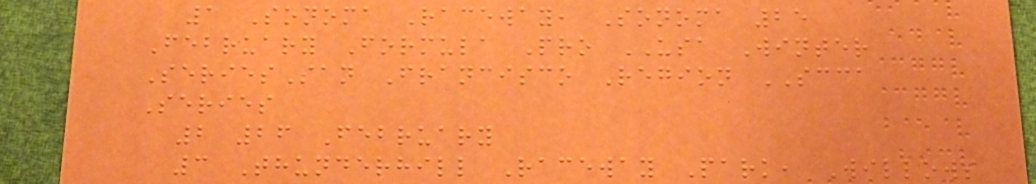1 Sonoma Raceway, Sonoma 25
February Formula Pro USA Winter
SeriesSan Francisco Region SCCA
Series
2 26 February
3 Thunderhill Raceway Park, Willows
